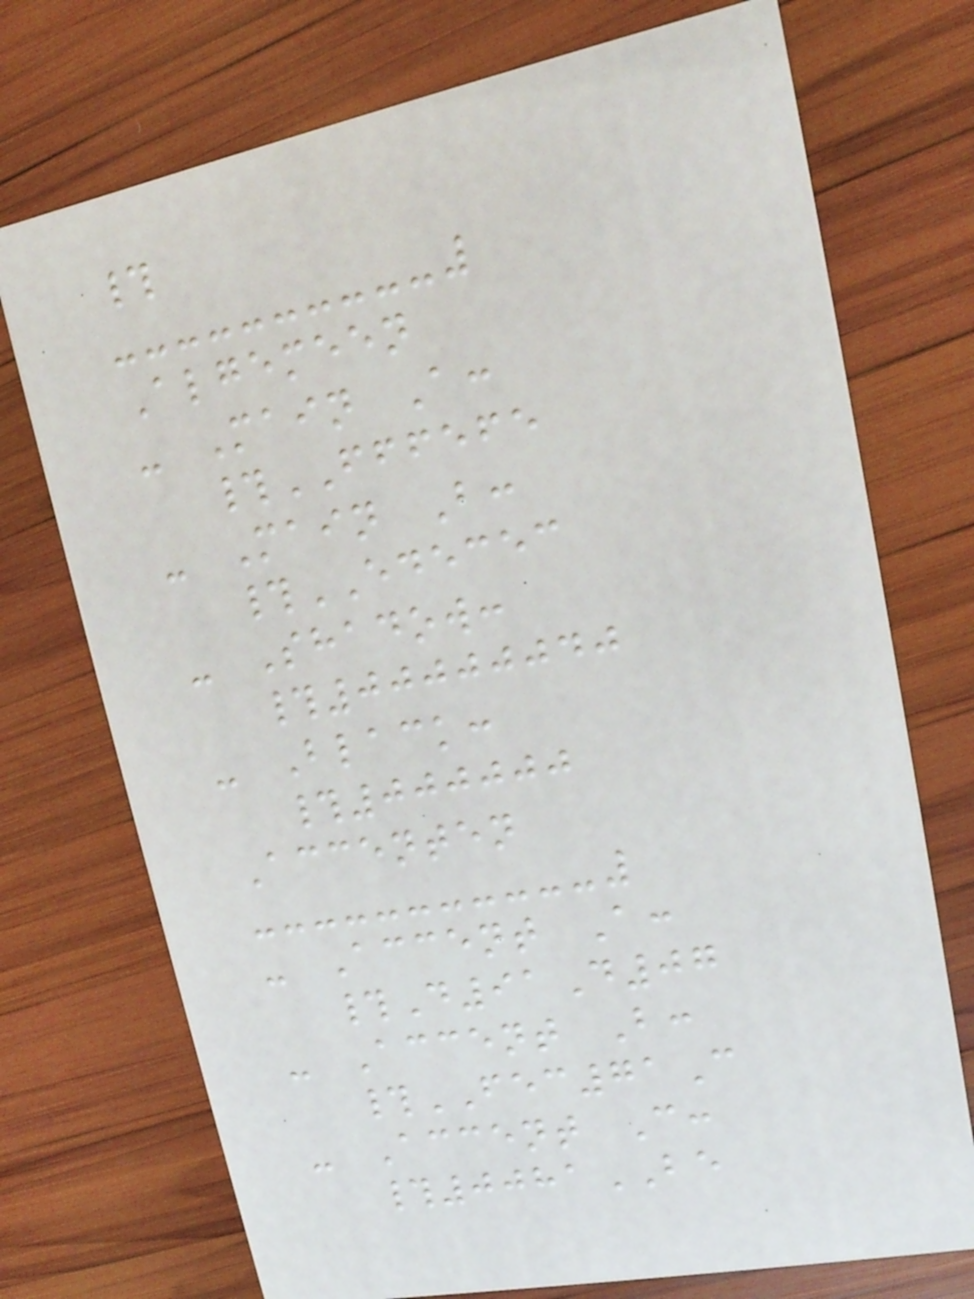#
Algemeen
- Main A:
#FFFEFE
- Main B:
#EDECEC
- Shadow:
#00000040
- Black:
#000000
Accenten
- Accent A:
#D91D07
- Accent B:
#FEC71C
- Accent C:
#0081BE
